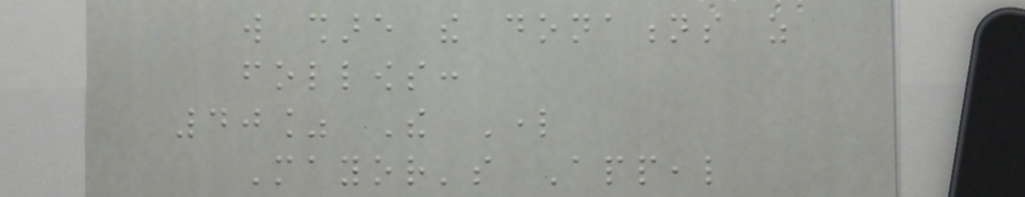will share the donations as
follows:
40% The Lord
Mayor's Appeal
